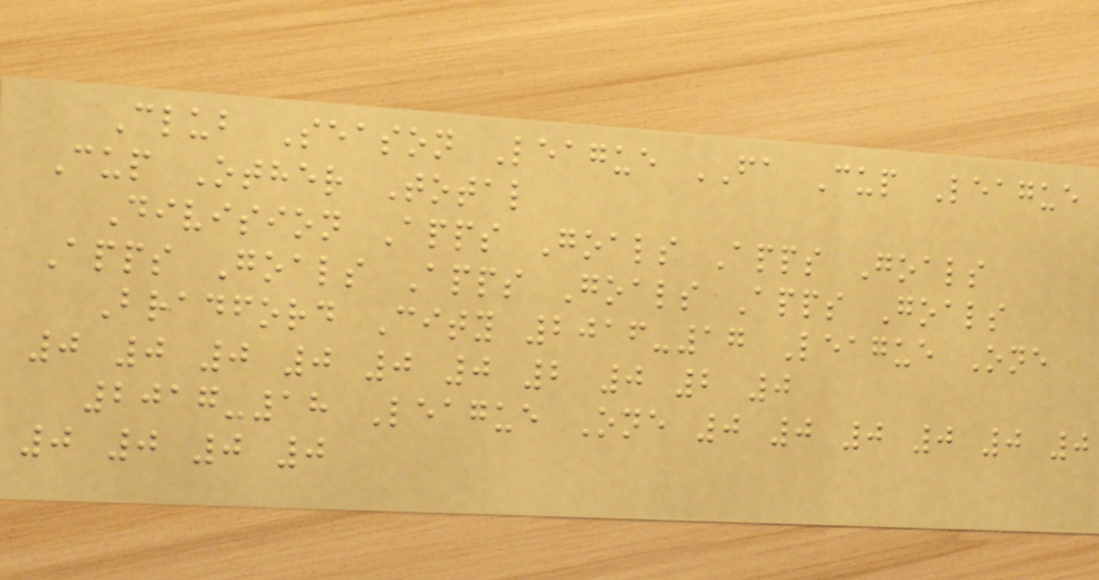Club Season League FA Cup League
Cup Other Total
Division Apps Goals Apps Goals
Apps Goals Apps Goals Apps Goals
Bradford City 2016-17 League One
0 0 0 0 0 0 2 0 2 0
2017-18 League One 0 0 0 0 0 0
0 0 0 0
